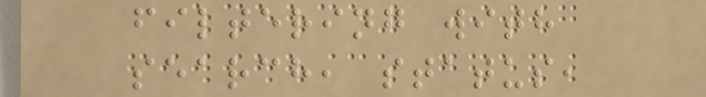filtering with
search, status,
